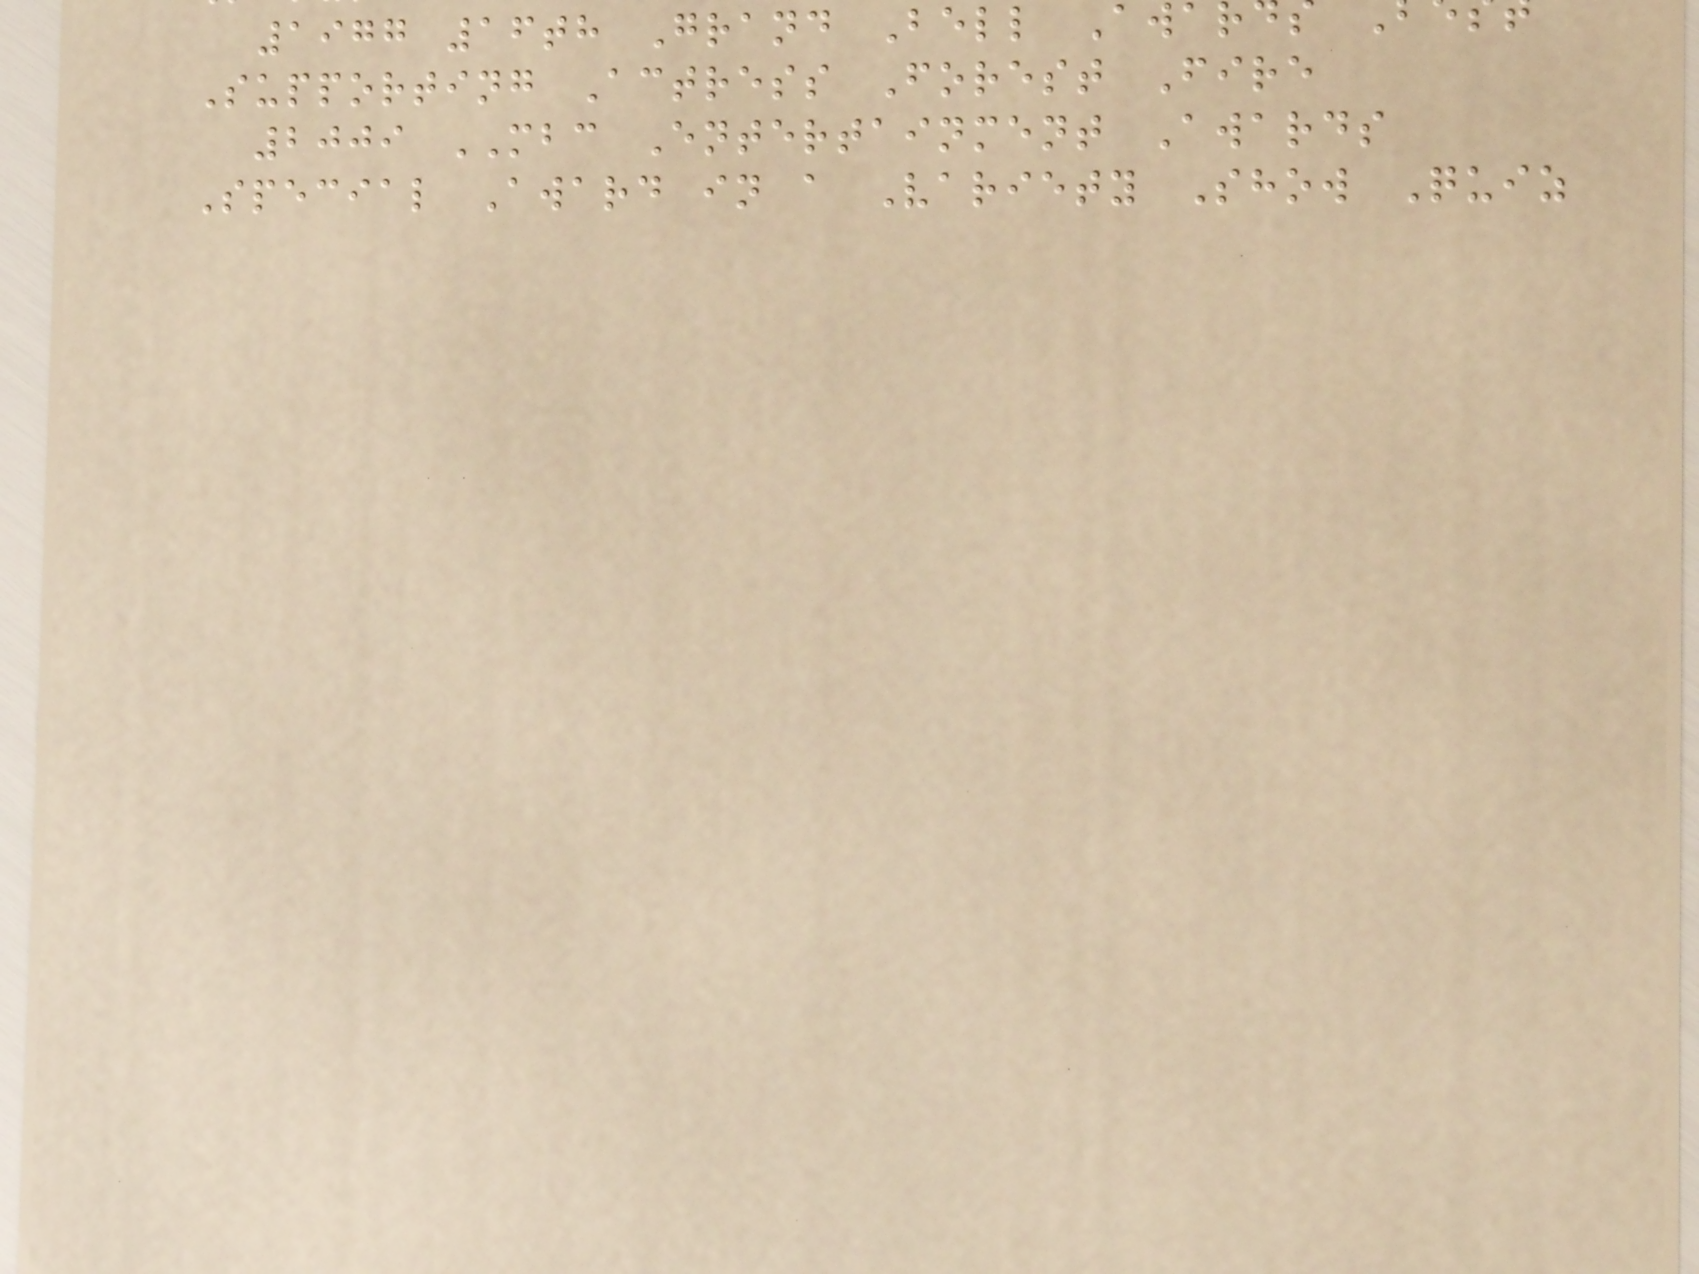1977 16th Grand Bell Awa
Supporting Actress Forest Fire
2009 MBC Entertainment Awards
Special Award in a Variety Show Quiz
